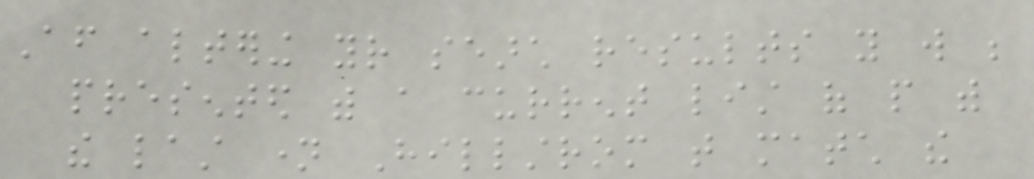After altering your search results you will be
presented with a current list of people with
the last name Hillstrom that match the
